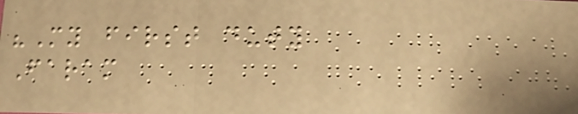"My first duty
Faram
